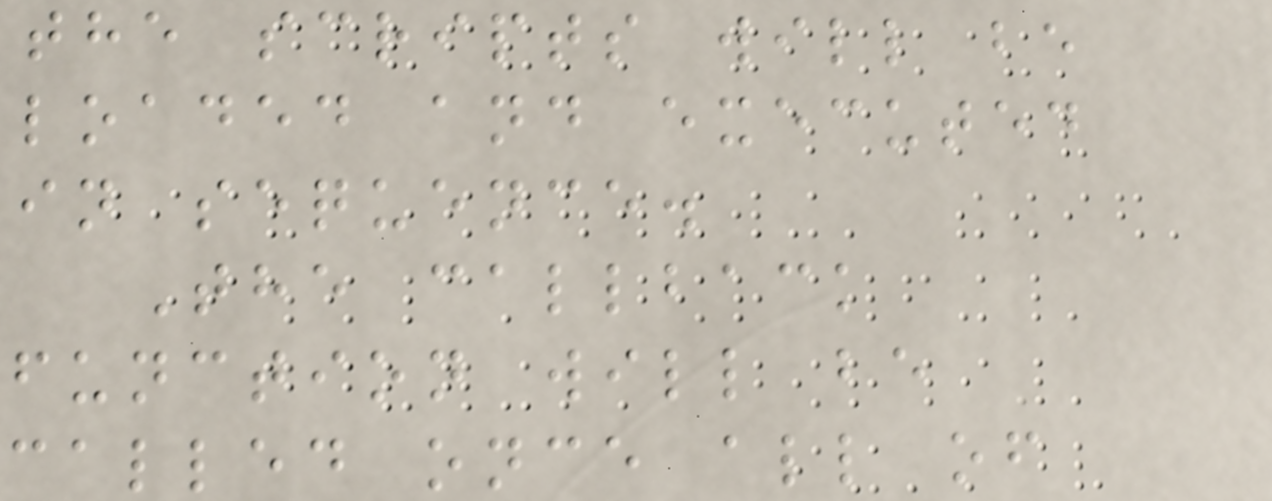the scripts will be
loaded and executed
in sequence.
The callback
function will be
called once all of
